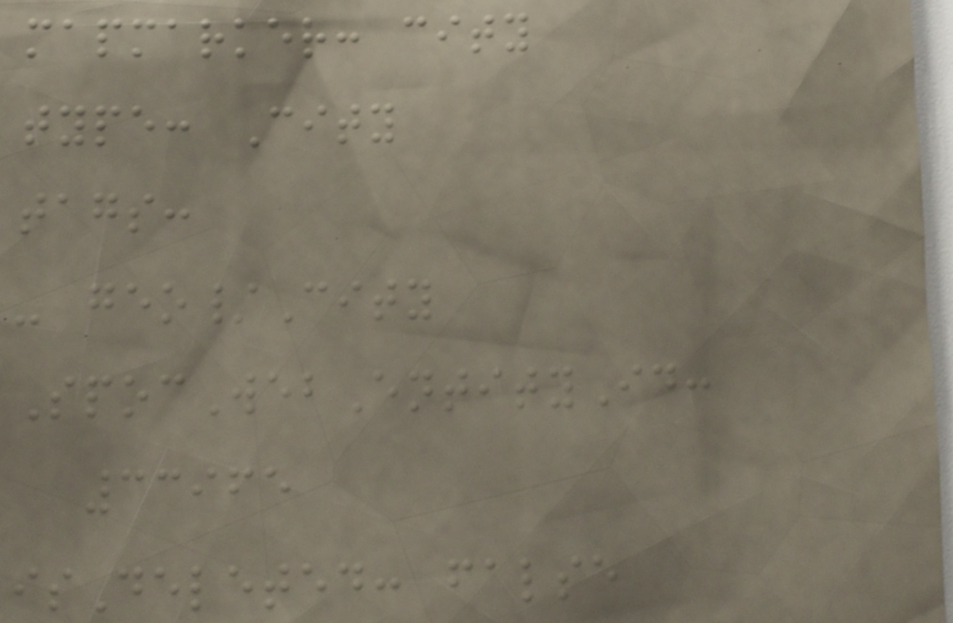mapmarker: city
type: City
tags:
- geo/City
SpocWebEntityId:
33965
isDeleted: false
